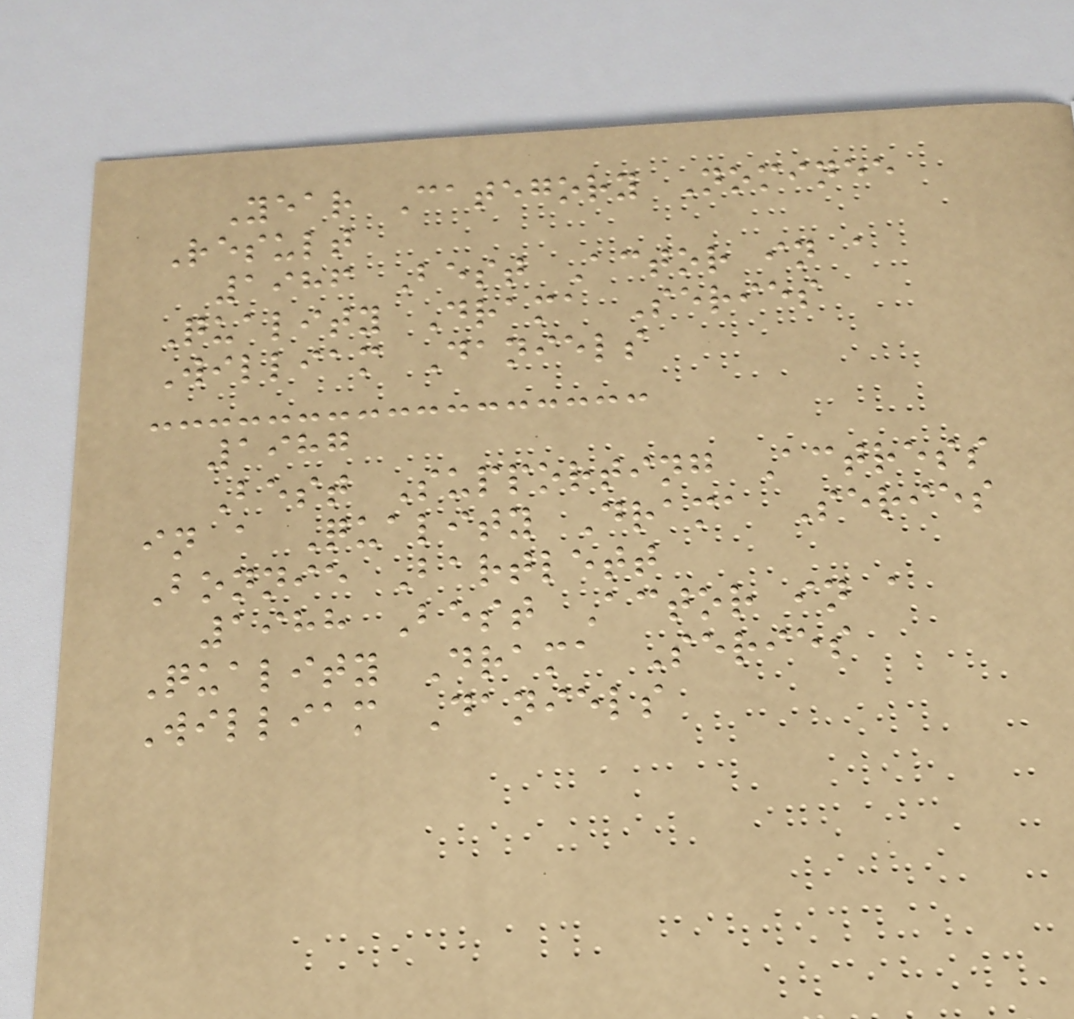Year Category Nominee
Result
1986 Best Actor in a
Quality Drama Series
William Daniels
1987
Best Supporting Actress
in a Quality Drama Series
Bonnie Bartlett
1988 Best Actor in a
Quality Drama Series
William Daniels
